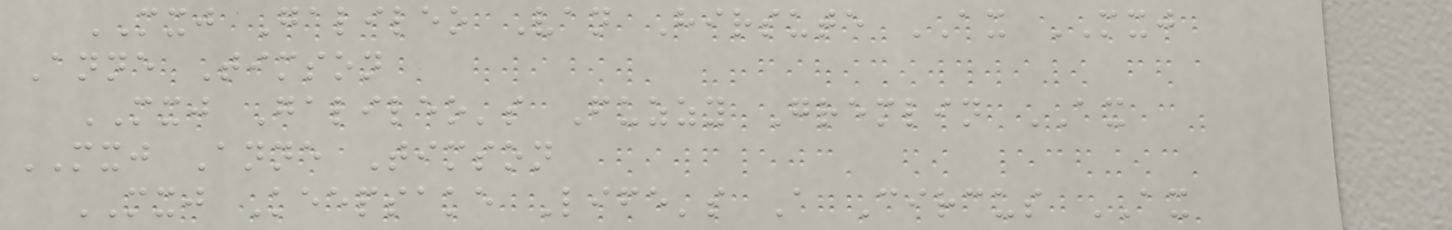MXJ Galileo Van Hirsute AX MXJ
Anne Timson
MXJ Galileo's Fuzzy Gremlin AX
MXJ Anne Timson
MXJ Keepsake Life's A Circus AX
